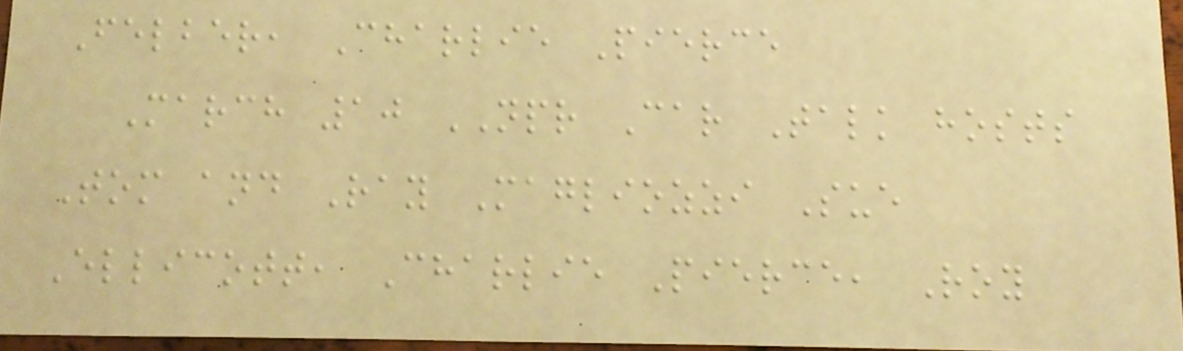Felber, Charlie Pierce
March 10 NPR Car Talk hosts
Tom and Ray Magliozzi Sue
Ellicott, Charlie Pierce, Roy
